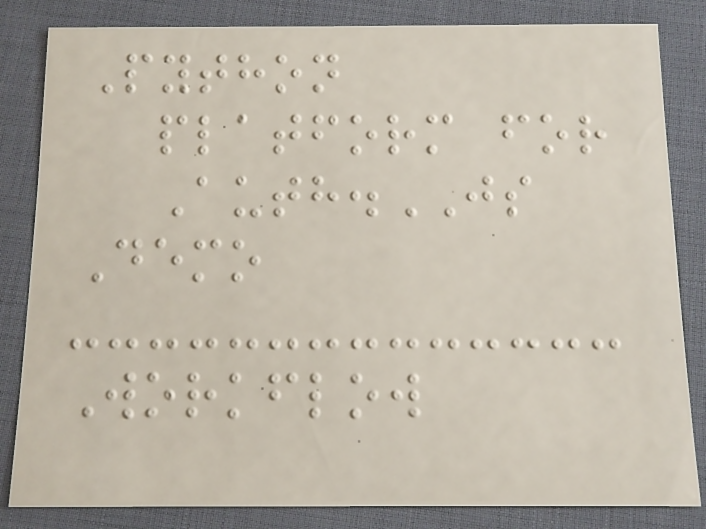Python
platform for
Auth.JS
Demo
Workflow
